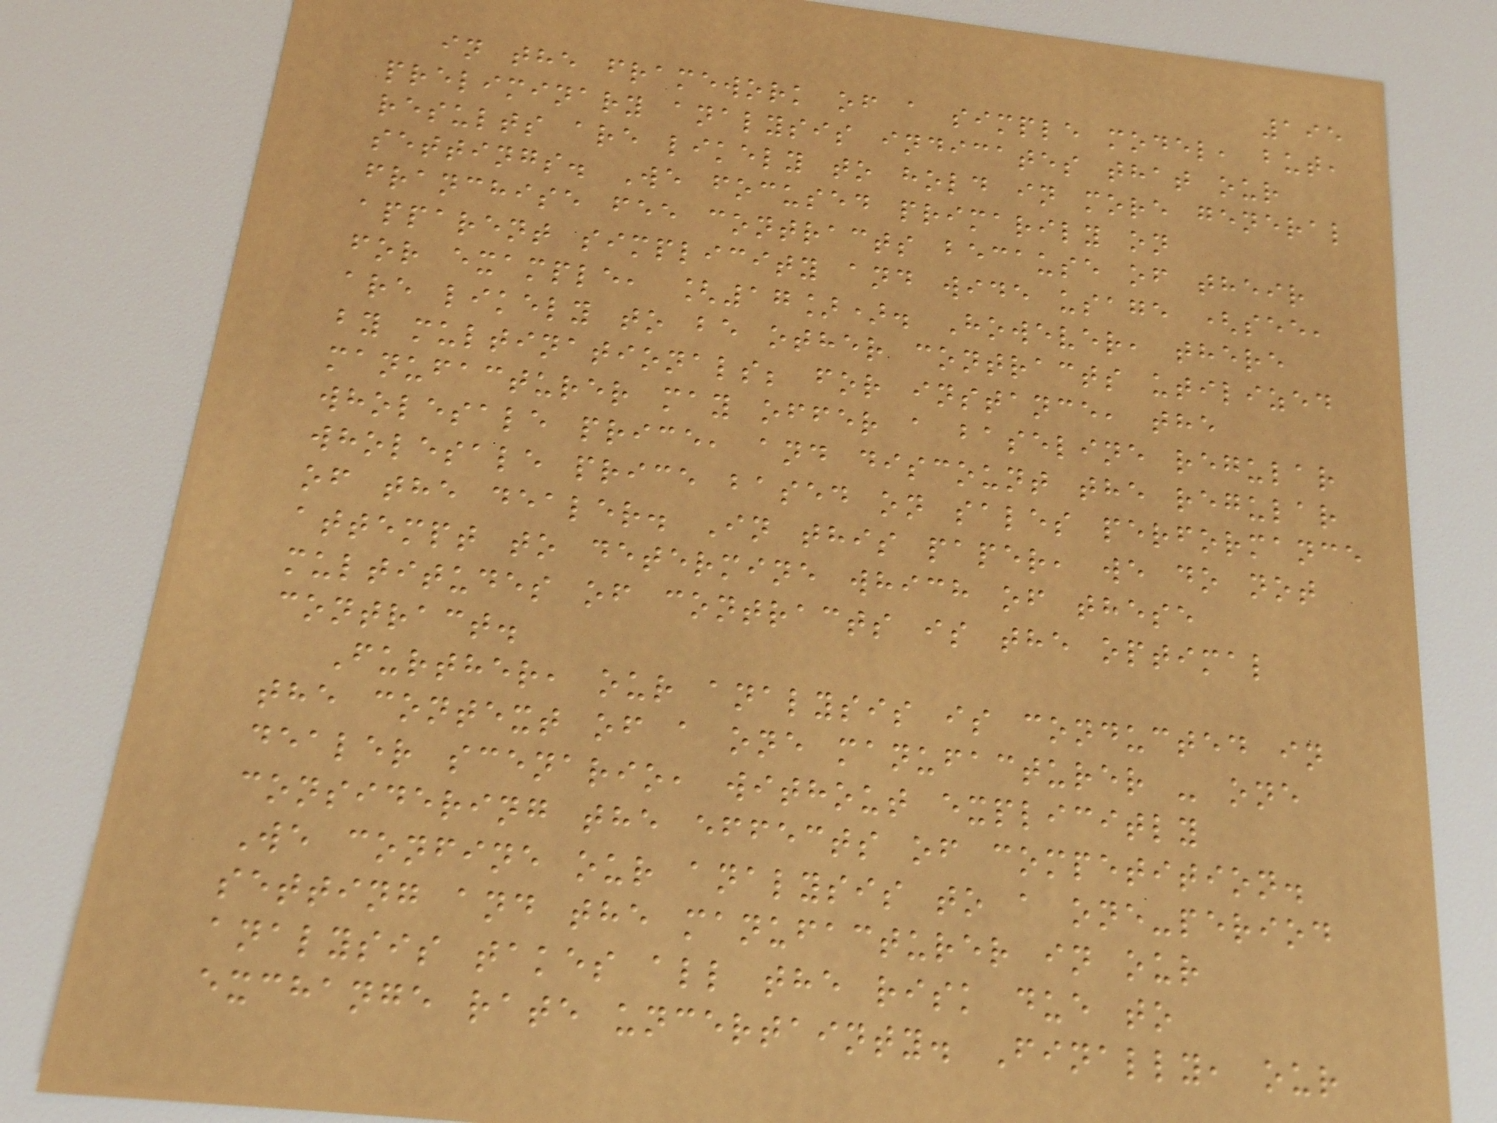195
in the framework of a simple model, but,
preliminary analysis indicates that our
results are likely to hold in more general
settings. We focused primarily on
franchise fee contracts because of their
apparent simplicity and wide usage (see,
for example, [17]). However, there
are likely to be other contracts utilized
by multinationals; for instance, the
manufacturer may offer a baseline regular
wholesale price, and discount the regular
wholesale price based on sales performance
of the dealer. In this paper, we do not
attempt to determine which of these
multitudes of contracts is the optimal
contract.
Further, our analysis is conducted in
the context of a one manufacturer - one
dealer scenario, without explicitly
considering the effects of competition.
We confine our analysis to a one-period
setting and the manufacturer in our
analysis takes all the risk due to
exchange rate uncertainty. Finally, our
